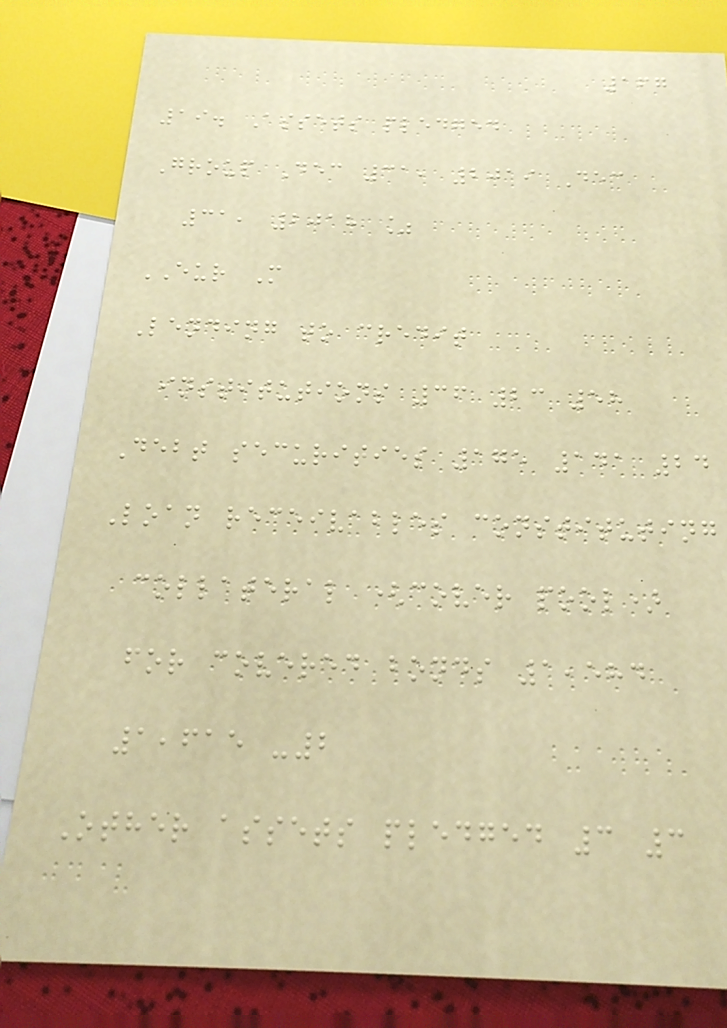167
19. Assets pledged
Group Dec 31, 2019 Dec
31, 2018 %
EUR M
Lending to credit
institutions 36 23 58
Debt securities 175 141 24
Loan receivables constituting
collateral (cover pool)
for covered bonds 1,584
1,615 -2
Other assets pledged 3 3
